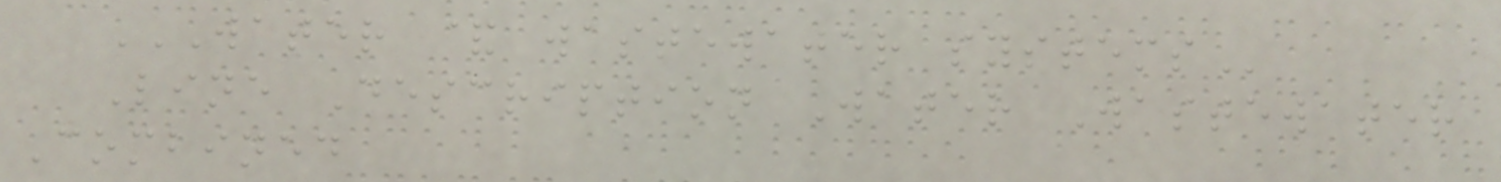WATER & WASTEWATER SYSTEMS
Line Description Water Wastewater
Combined
